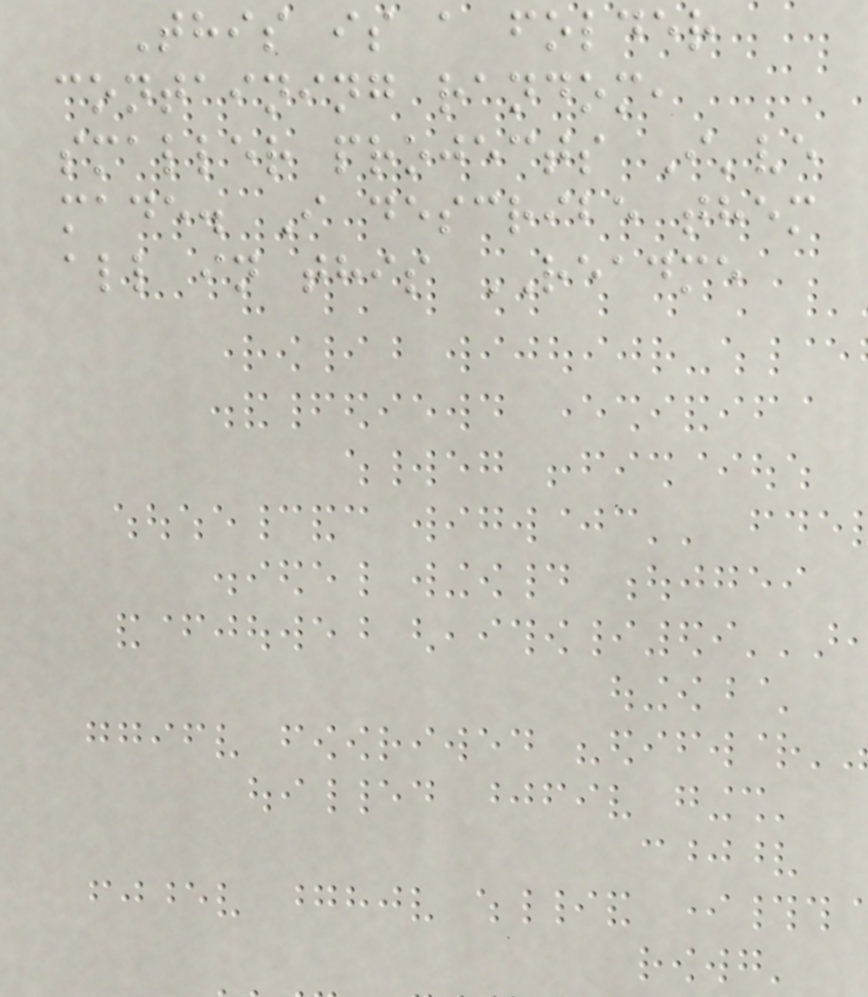This is a folder
containing random,
smaller projects I've
made. I describe them
all in this README
